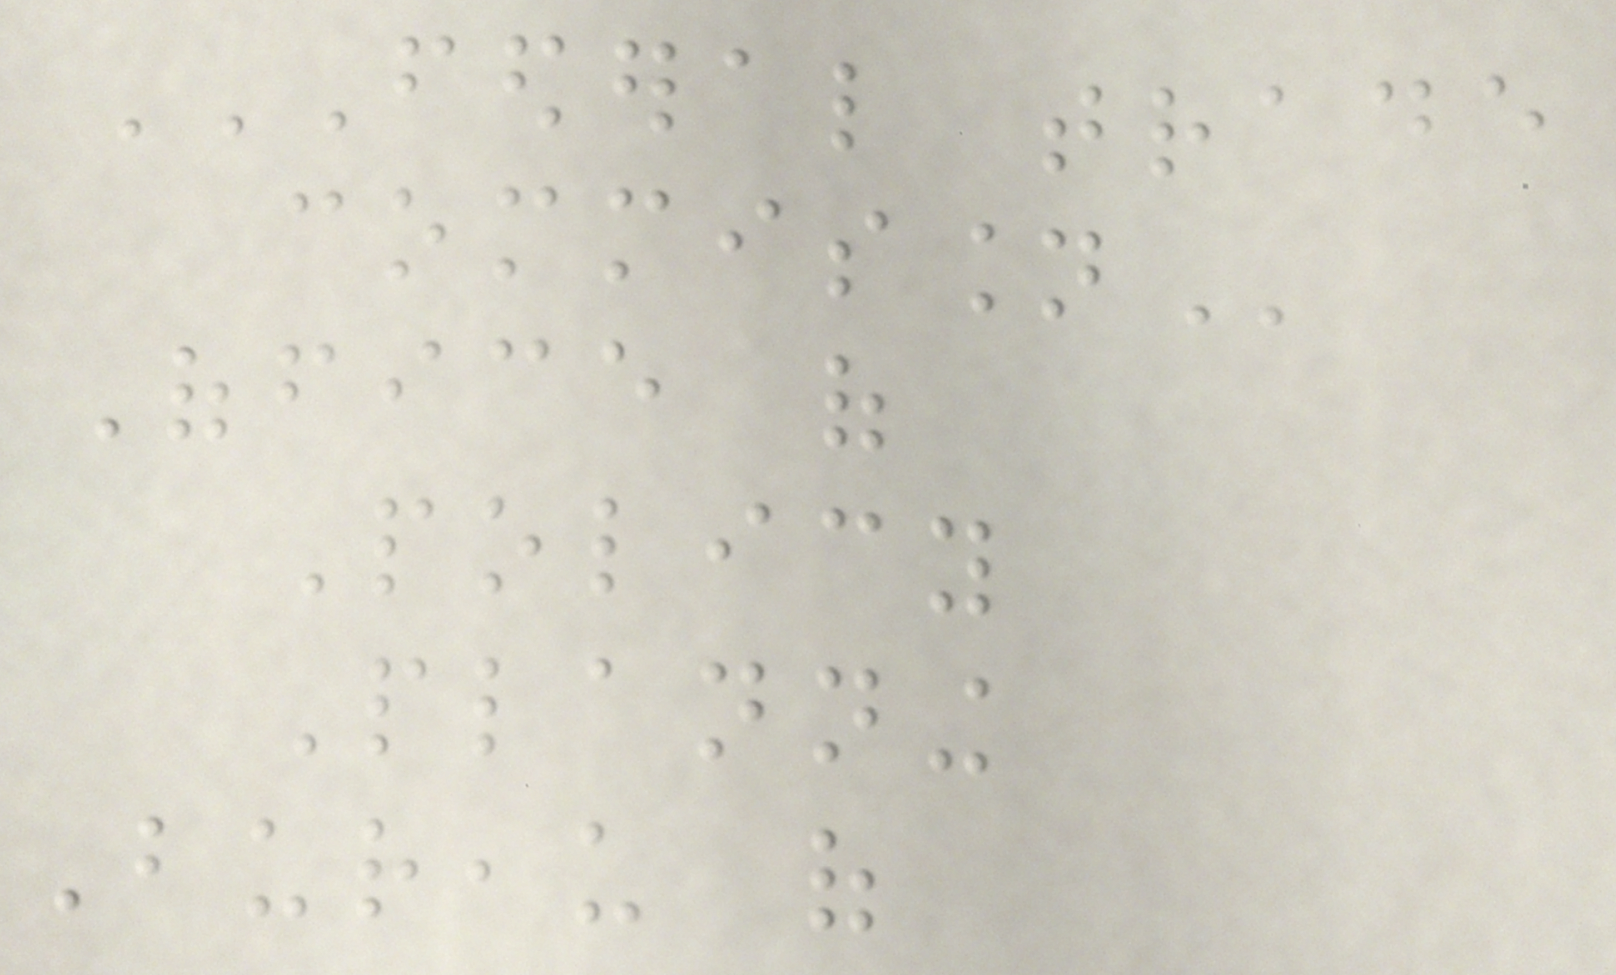FEDERAL TRADE
COMMISSION
Office of
Policy
Planning
Bureau of
